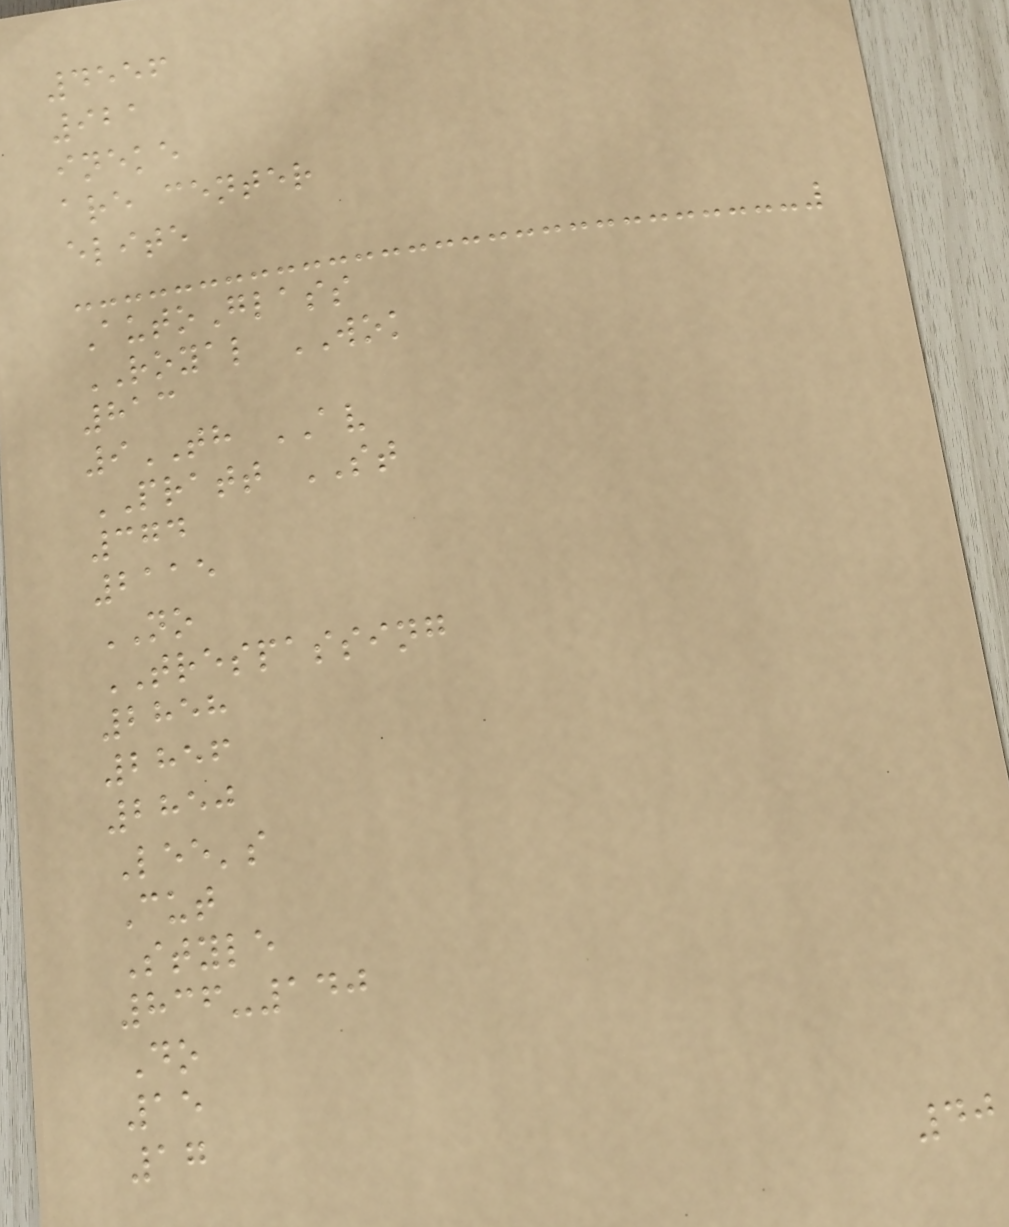4556
921
ineke
are center
elite
AutoGlass
ROYAL WOK
813
9TH AV
PRATT ST
374
2115
NO
TRESPASSING
2858
2856
2850
Lee's
Cut
Style
836-140
Do
15
17
40
